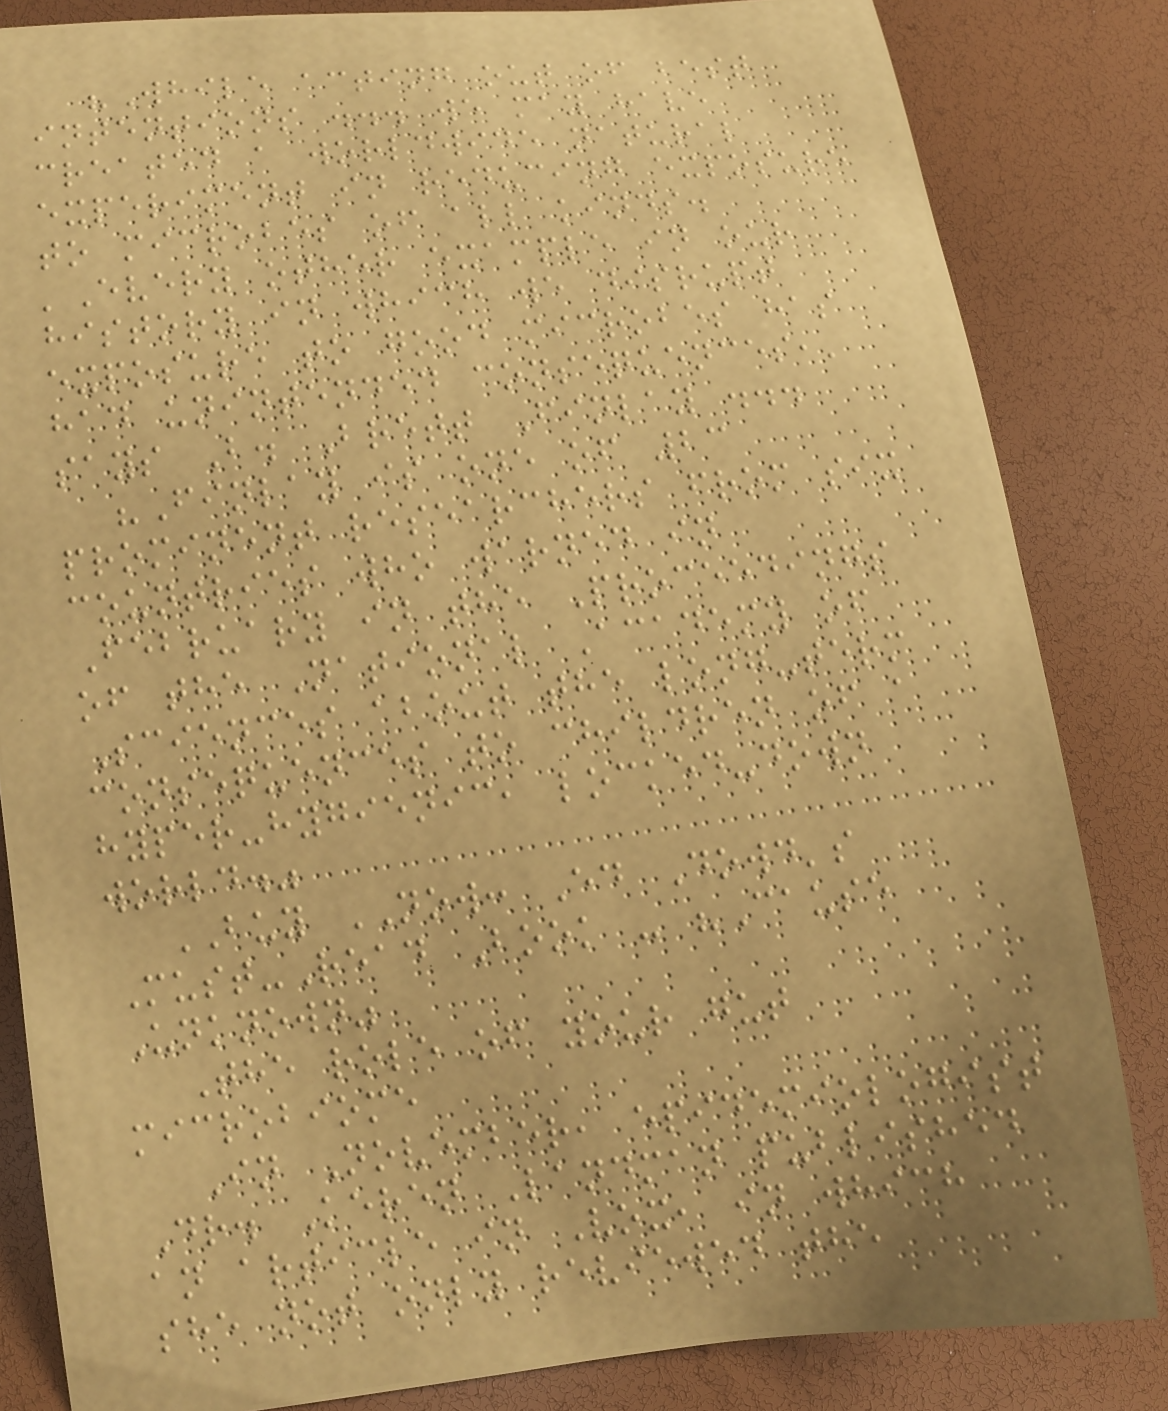"While acting out of best
intentions ... we may have
created a worldwide natural
experiment in reducing exposure
to microbes of all kinds.
'Every other example in our
history in which we disrupt
exposure to good microbes has
had unintended consequences,'
says B. Brett Finlay ...
"Finlay is one of 23
prominent researchers from six
countries who warned in
February in the Proceedings
of the National Academy of
Sciences about the long-term
consequences to children of a
hyper-hygienic, locked-down
world."
BUY NOW: Ed Dowd's
Must-Read Book - "Cause
Unknown"
The role of your gut
microbiome
In November, epidemiologist
Dr. Keren Landman published
an article in Vox, in which
she not only reviewed the
